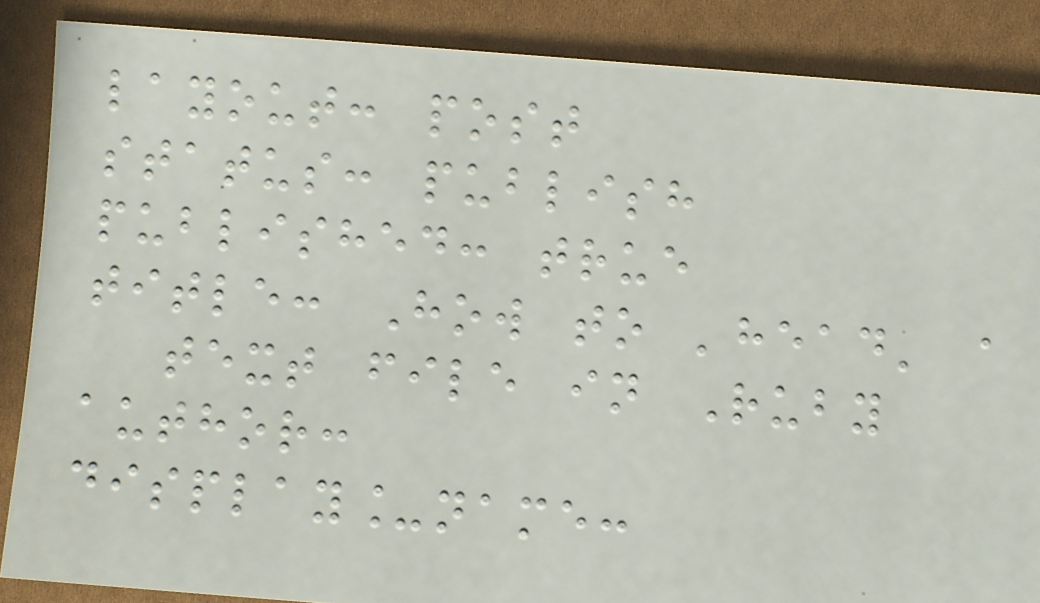layout: post
status: publish
published: true
title: How to 'head' a
text file in Ruby
author:
display_name:
